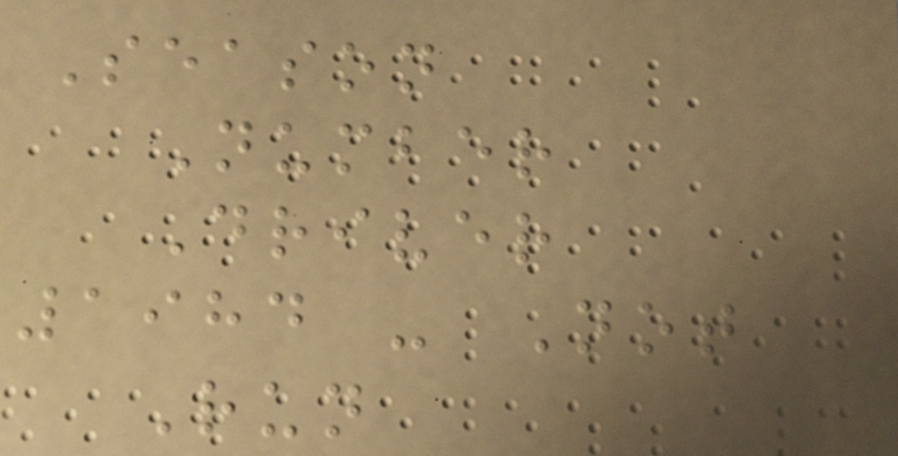Season
Number
Driver
1984 - Not
Run
